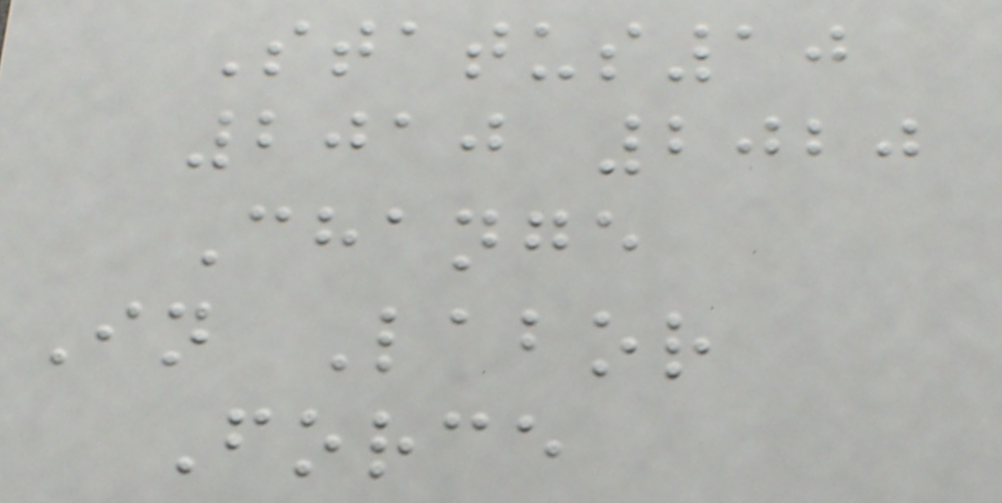Status10
2010 2020
Change
In Labor
Force
